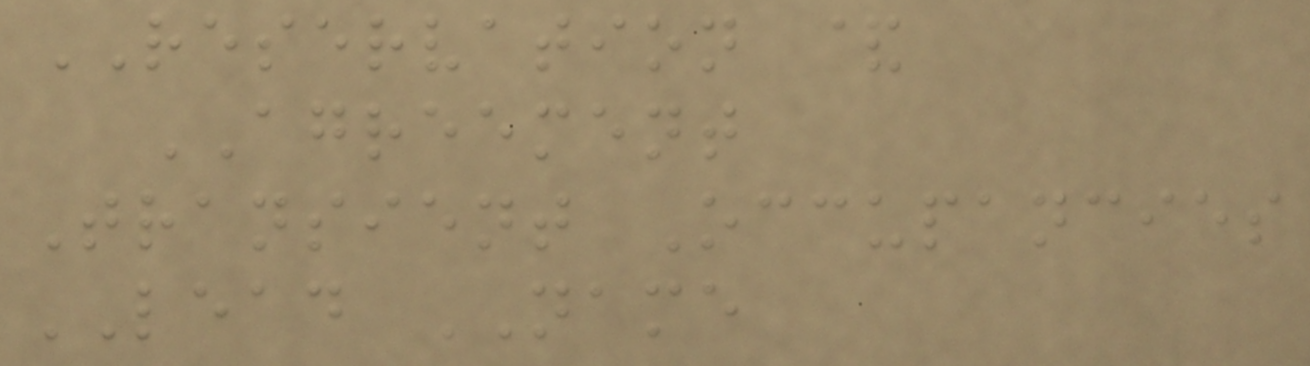RESERVATION &
AGREEMENT
Transient Occupancies
LEAD NAME
